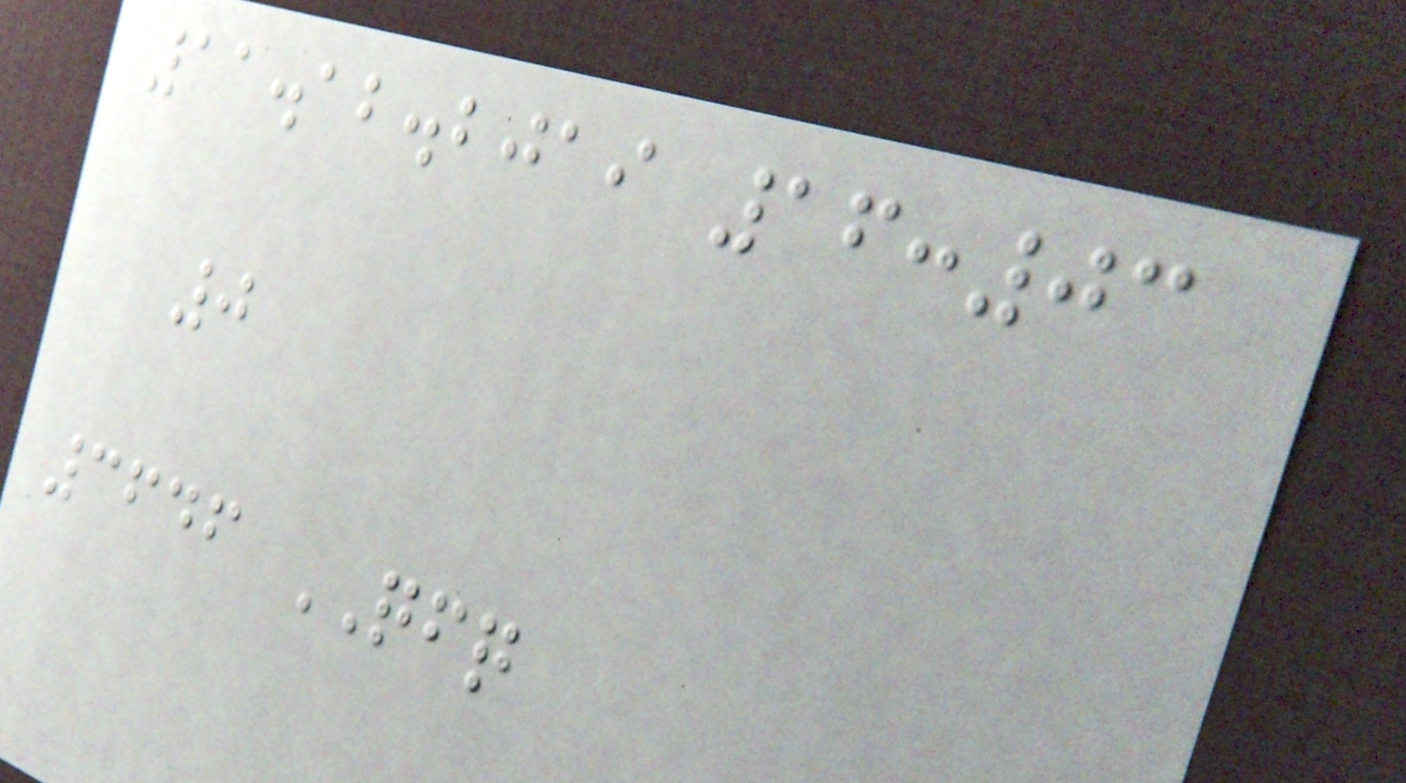11.12.2019 16:03
0
3646 QFQ
